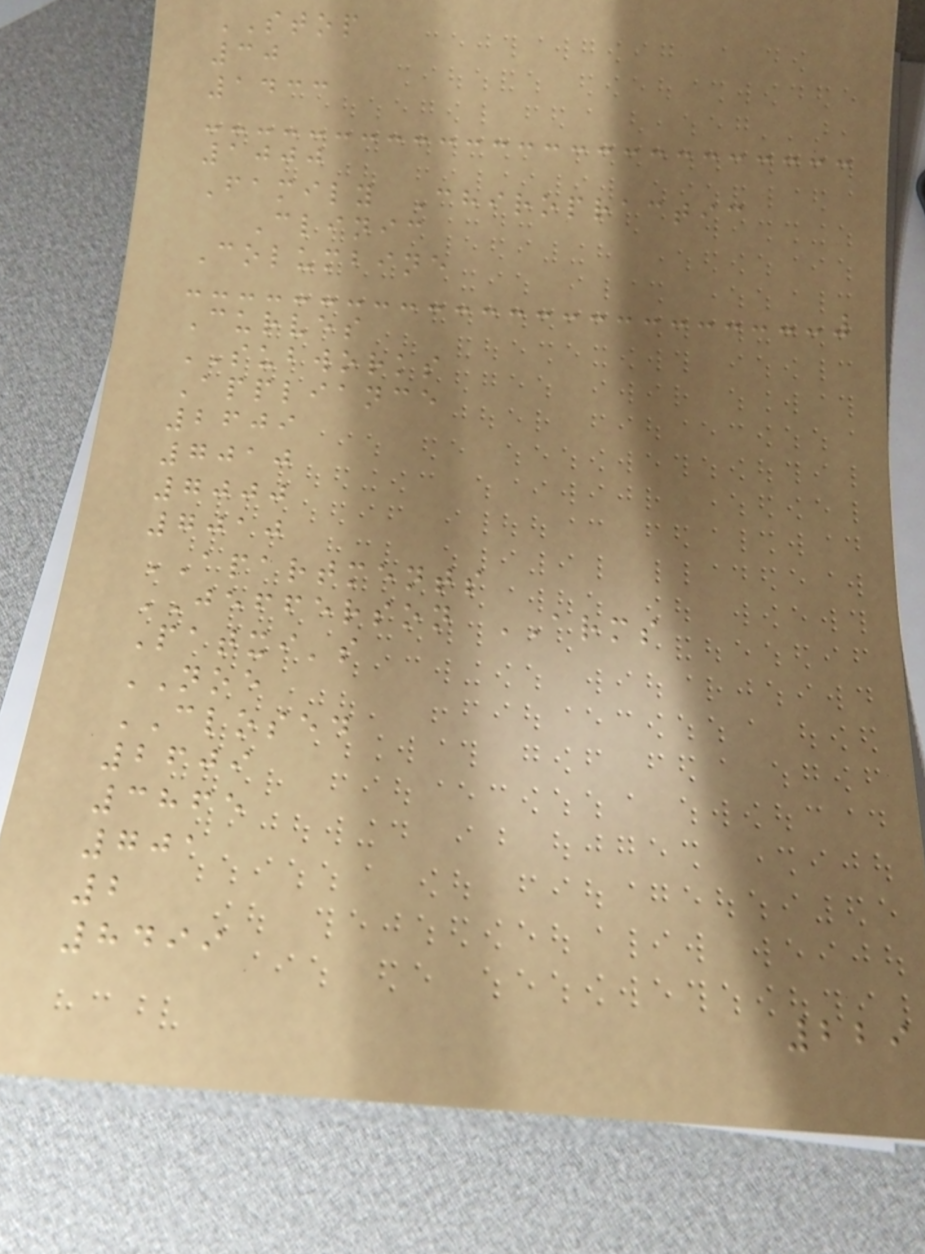STOP
30
1433
1000
Family Chiropractic
Clinic
Columbine
Curves
SUBWORKS
Appliance
2609
7010
7000
7010
APARTMENTS
JEFFERSON ARMS
Patxi's
NOE
CLOSED
2609
3865
701
2
8499
229
